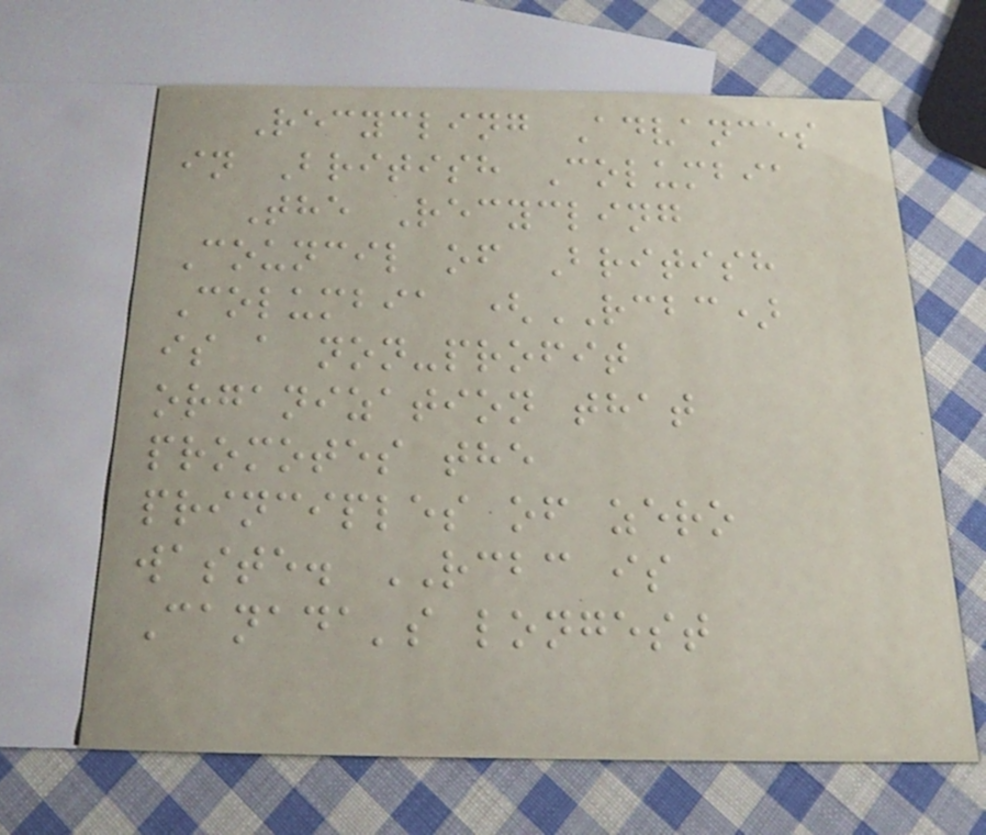Recycling Advances
in British Columbia
The Recycling
Council of British
Columbia (RCBC)
is a non-profit
organization that
promotes the
principles of zero
waste. RCBC is
Canada's longest
